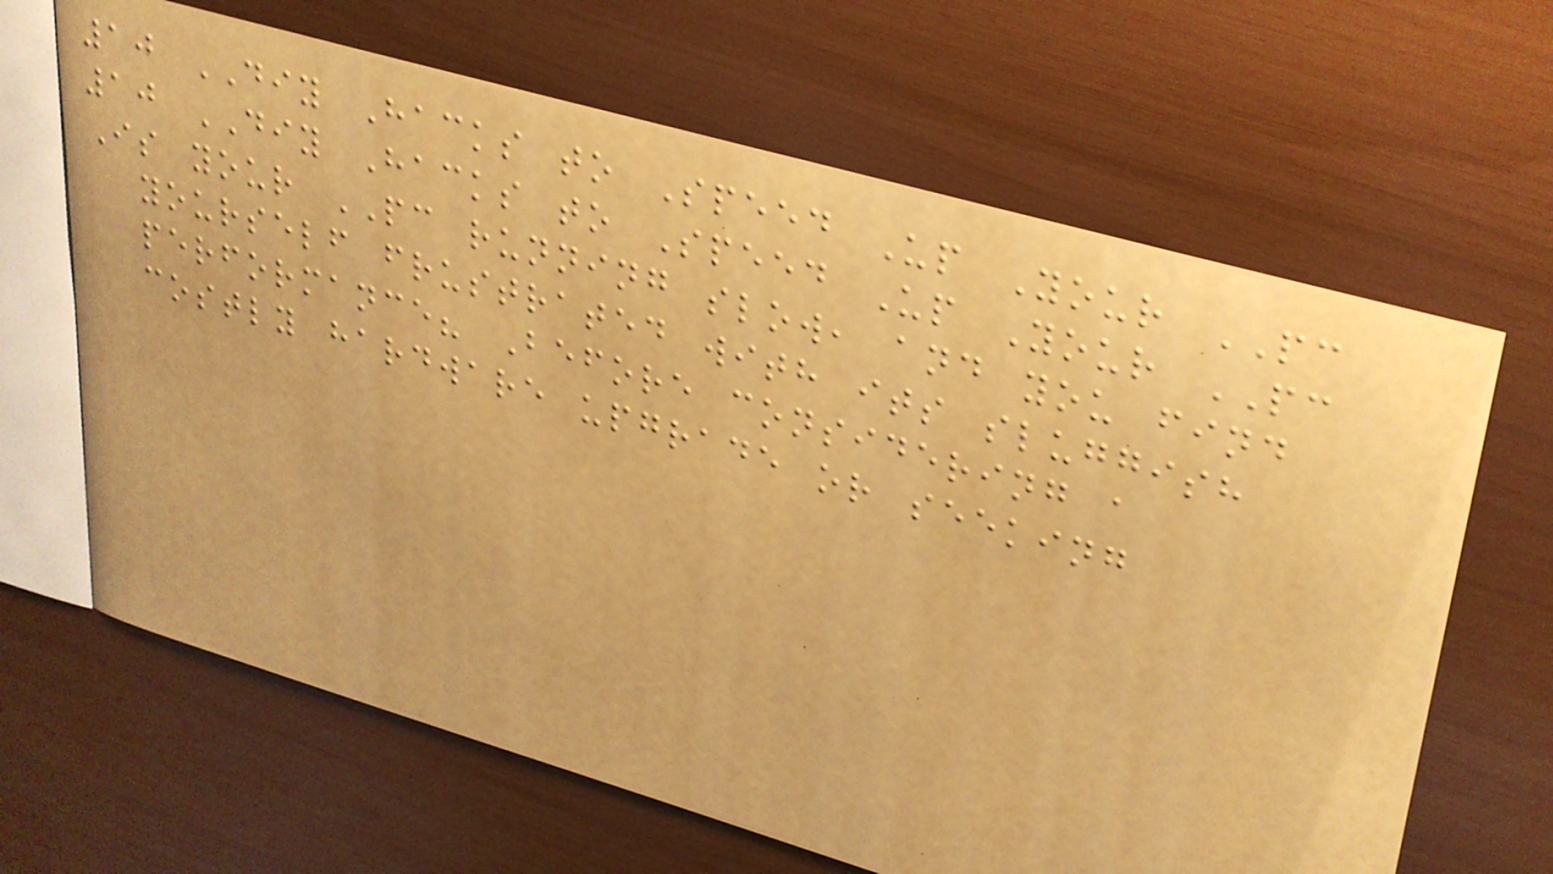10 DIY Hacks to Speed Up Your PC
10 DIY Hacks to Speed Up Your PC
Is your PC running slow, and you find
yourself frustrated with its sluggish
performance? Before considering a
costly hardware upgrade or seeking
